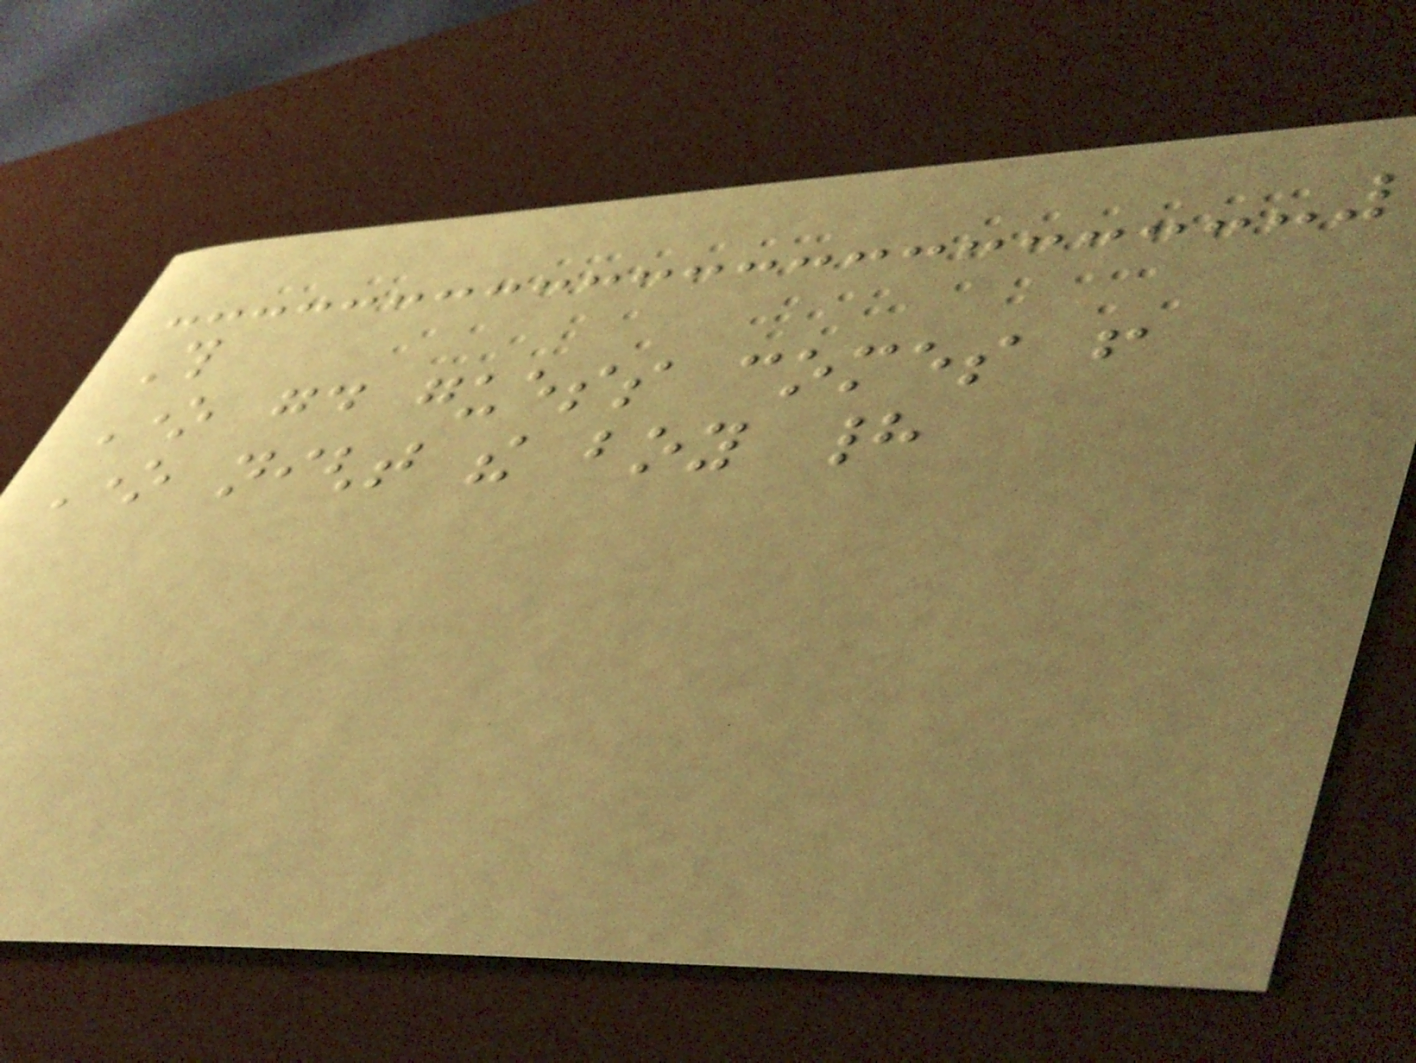This
One good guess comes from
One night the boy had
